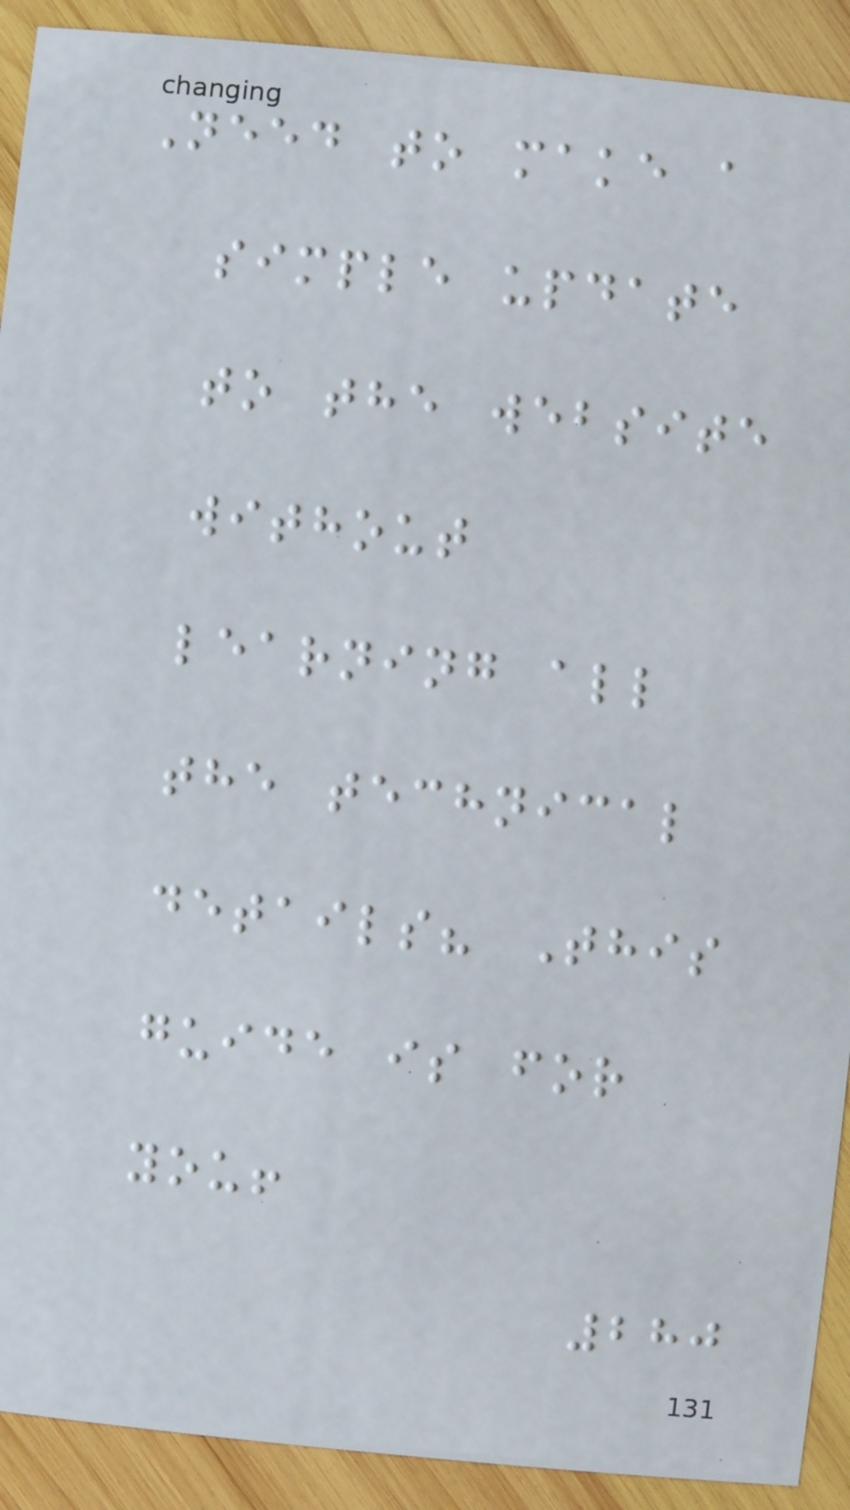Need to make a
simple update
to the website
without
learning all
the technical
details? This
guide is for
you!
280
